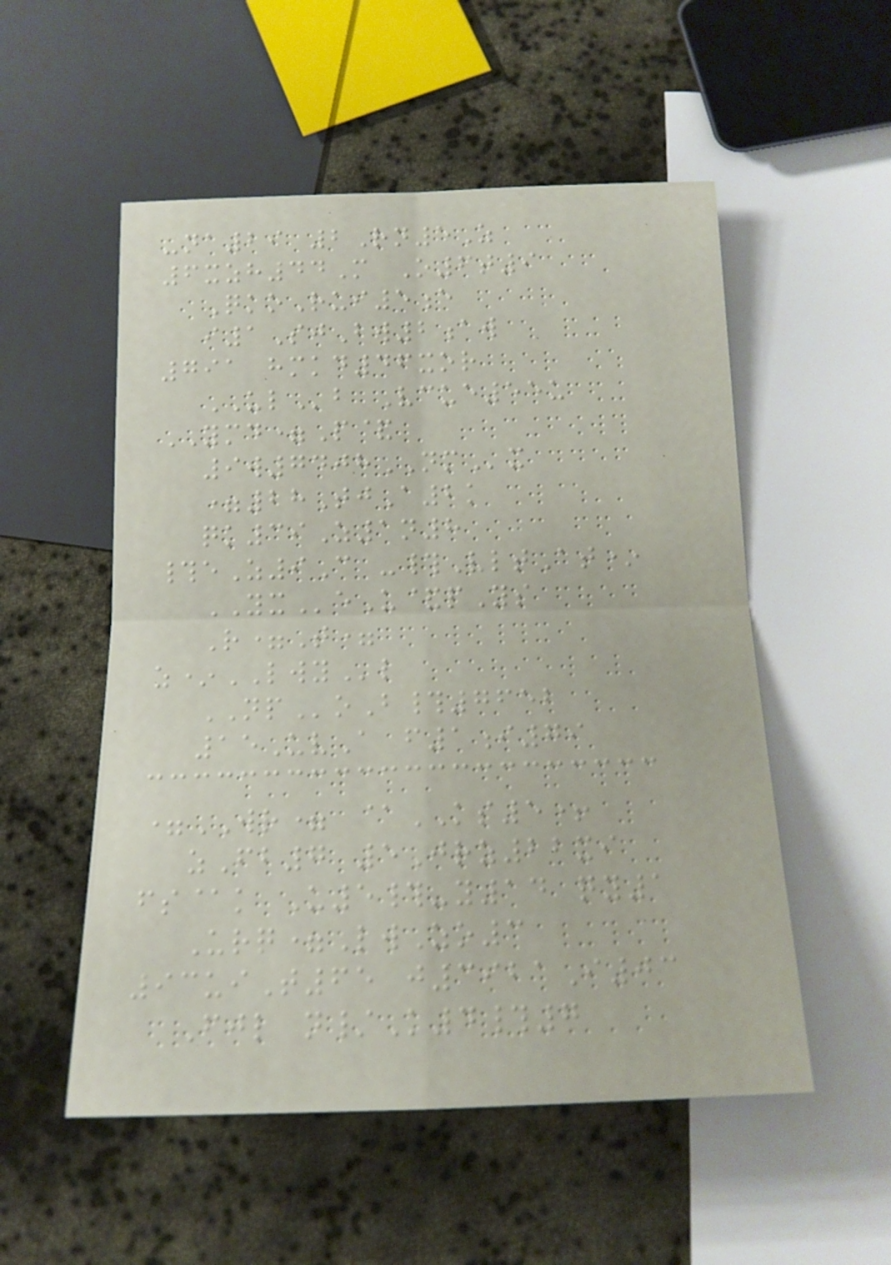-na29 2Rn5Z
6xzh44M O6t9
QkoRui5e
i1SjBw2aw
791 hmkd46xor
ULb Vcue55u
YMD=P&
9w7408NMx
=28TjA2k
qk39Z1n8
#eZ9C -#VltAt*
YXeU&pYs
R=T=
z*LWYl
NPoB#7652
15UvA f1i79
=WR= @KS5+
zFb7 5Jrz22xi
fs@k U5#-y14 qy1
Urq=LwZo3
93uiT65 j3921I03
Fjl n/K4#7
